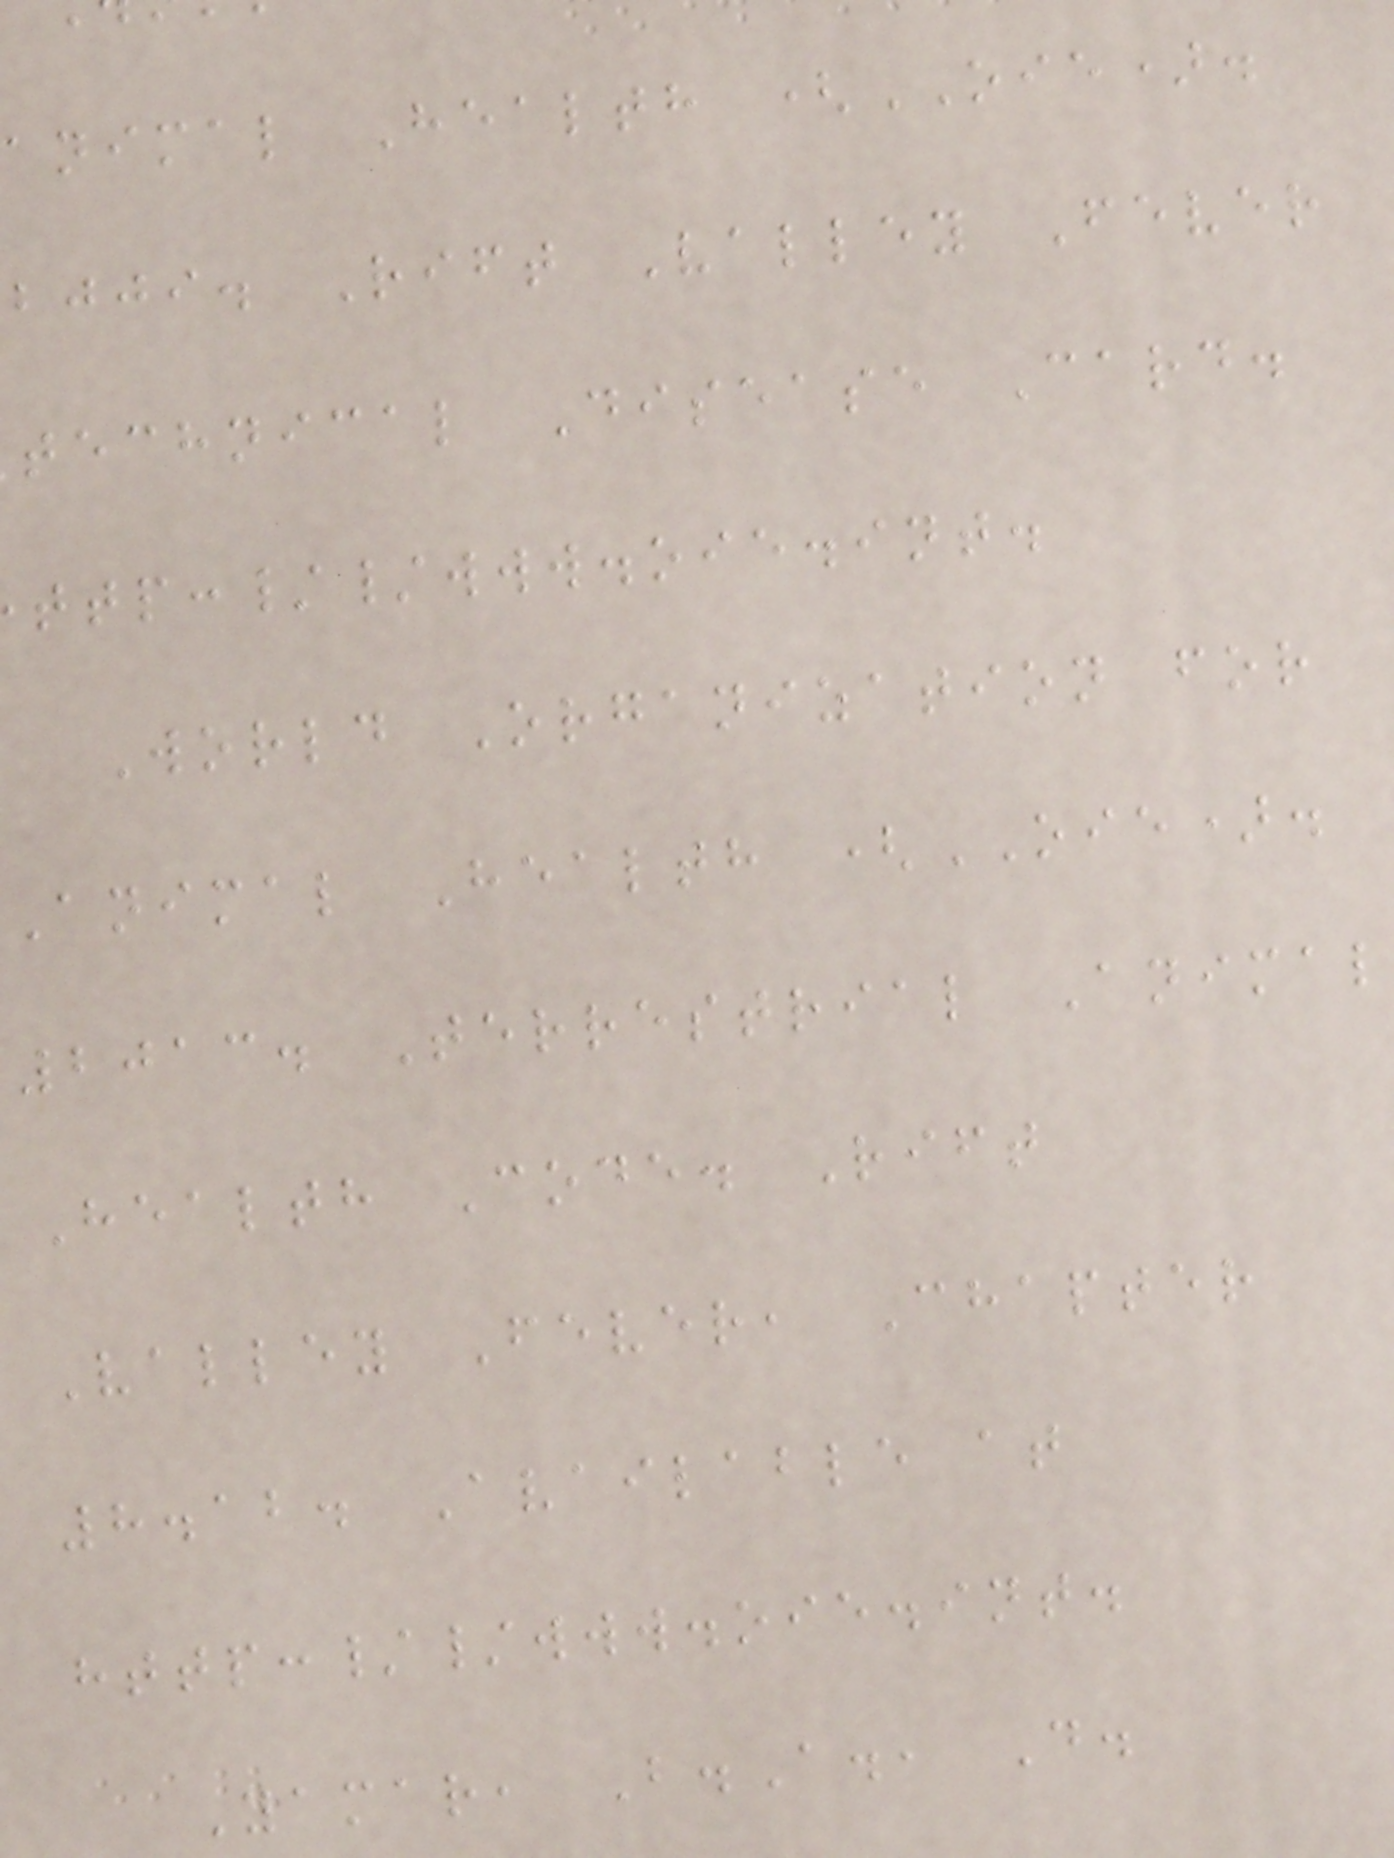animal Health (OIE).
bjji. Rift Valley Fever
technical Disease Card.
ttp://www.oie.int.
World Organization for
Animal Health (OIE).
2013. Terrestrial Animal
Health Code. Rift
Valley Fever, Chapter
8.12. Available at
http://www.oie.int.
Yamar, B.A., D.
